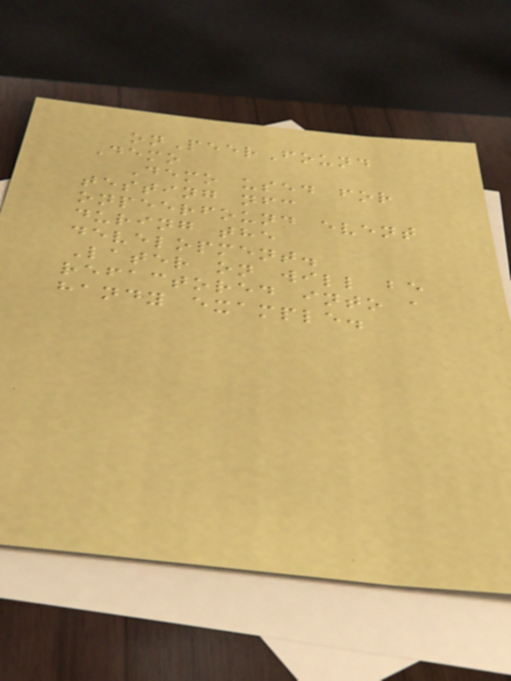onPeerFound
Demo
Demo used for
testing nfc
onpeerfound event
during the
development.
Later on will be
refactored into a
handy example.
